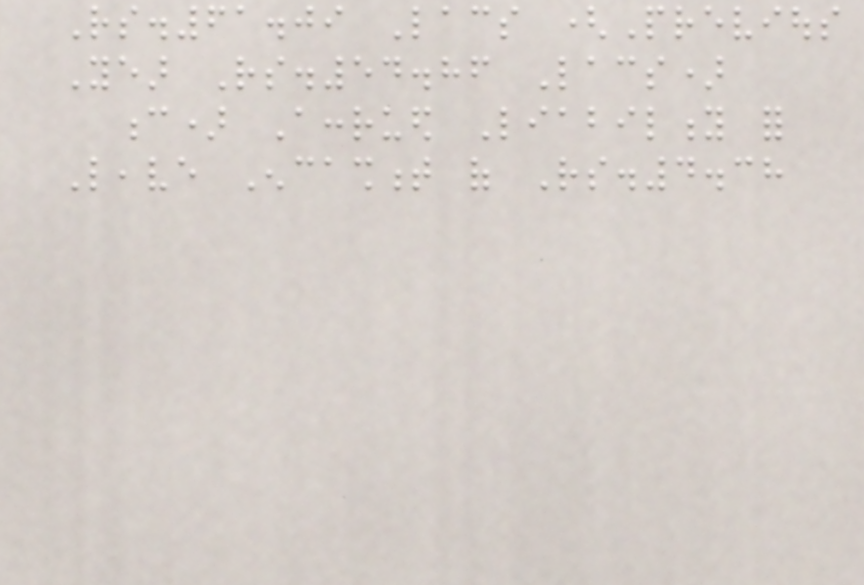Rs.61.09 Lacs (Previous
Year Rs.54.86 Lacs)
c) Accrued Liability for
Leave Encashment of Rs.4.38
